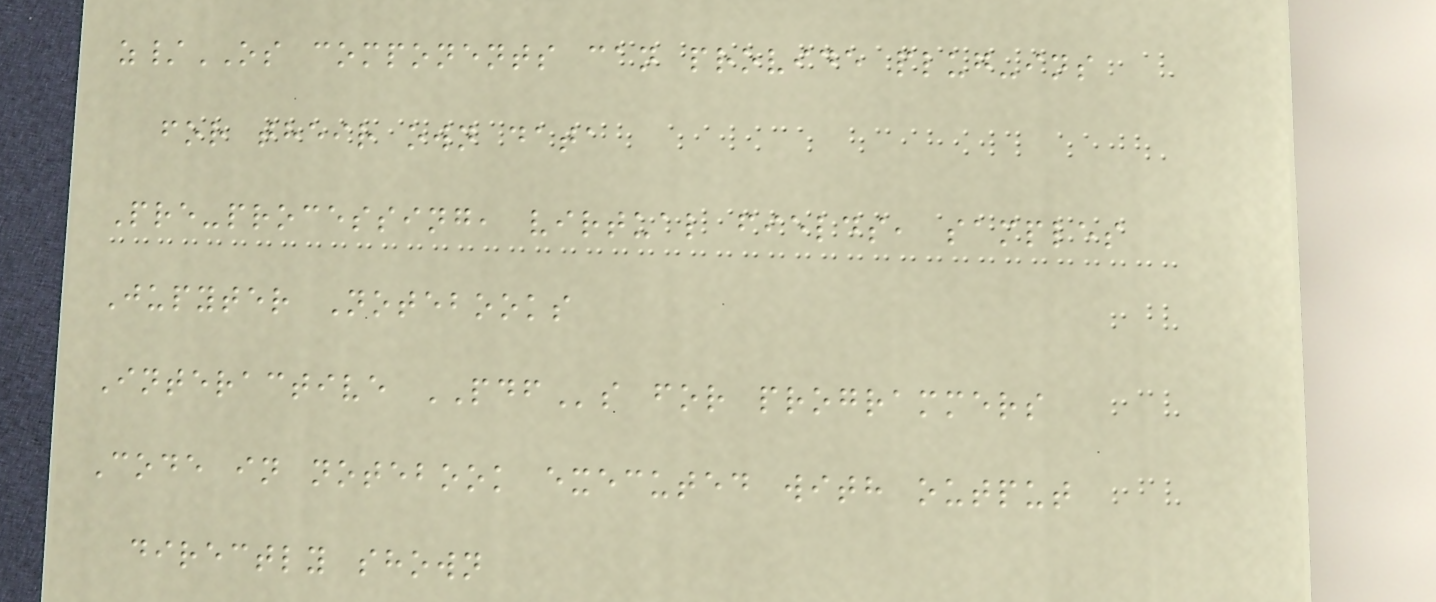z/OS components can provide plug-ins
for their own data
Pre-processing, virtual fields, samples
Jupyter Notebooks
Interactive PDFs for programmers
Code in notebook executed with output
directly shown
